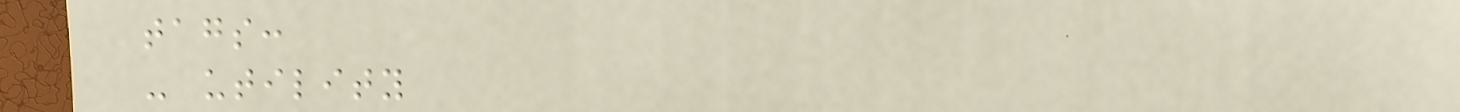tags:
- utility
